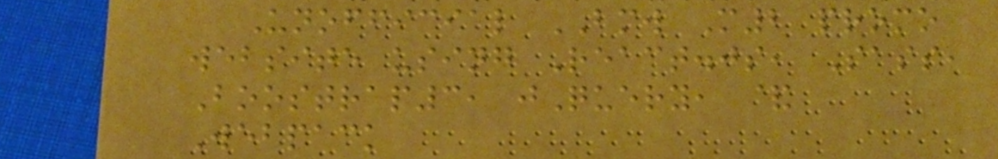Unofficial BMW M2 promo
website using React.js, Sass,
Boostrap3, jQuery, &
Webpack
